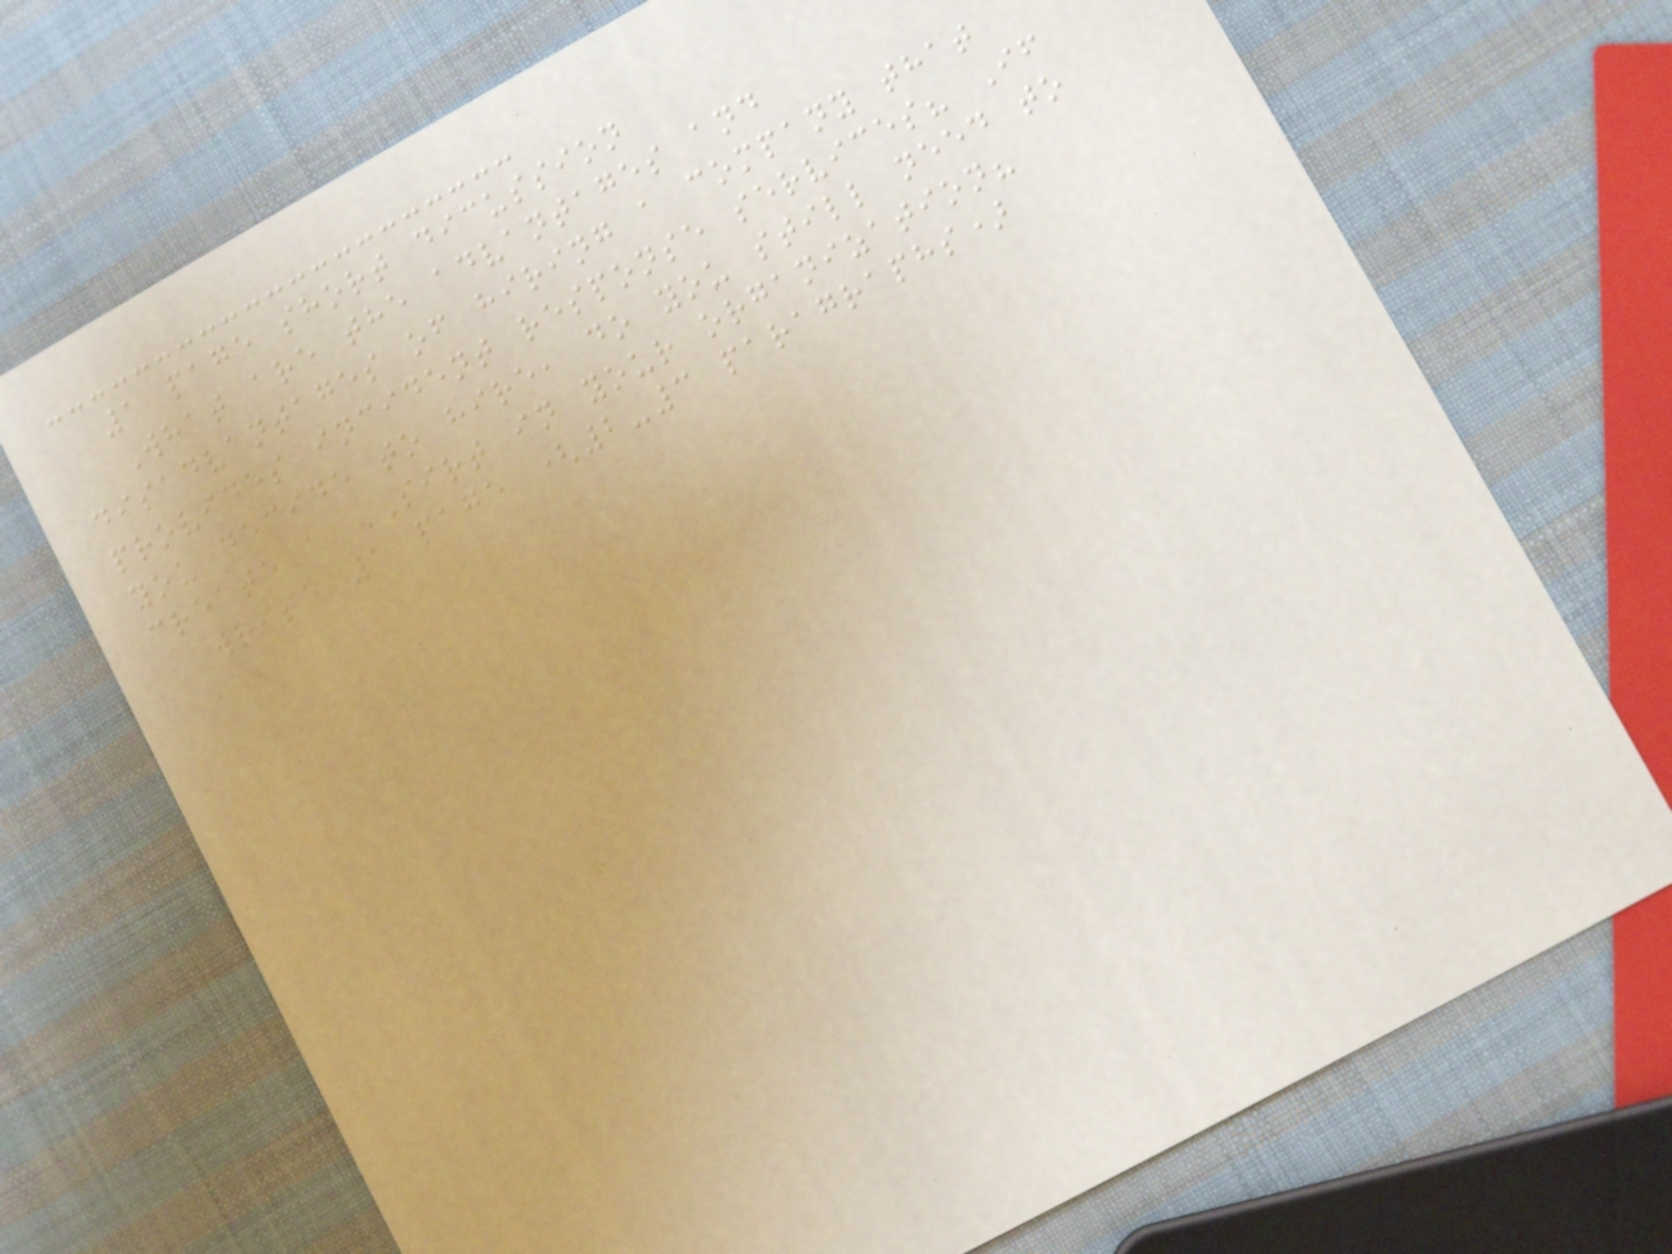1 page short dicussion
What are the advantages and
disadvantages of hiring a company that
provides incident response services? If
you decide to hire, do you still need to
create a SIRT in your organization?
write 1 page (2-3 paragraphs)
